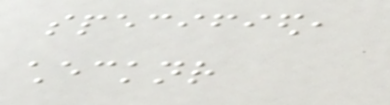specified,
checknr
